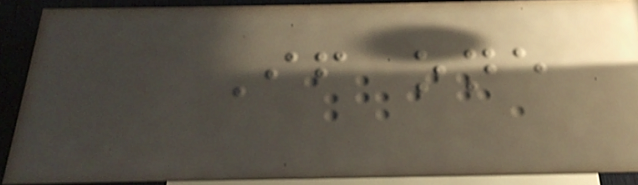If one
